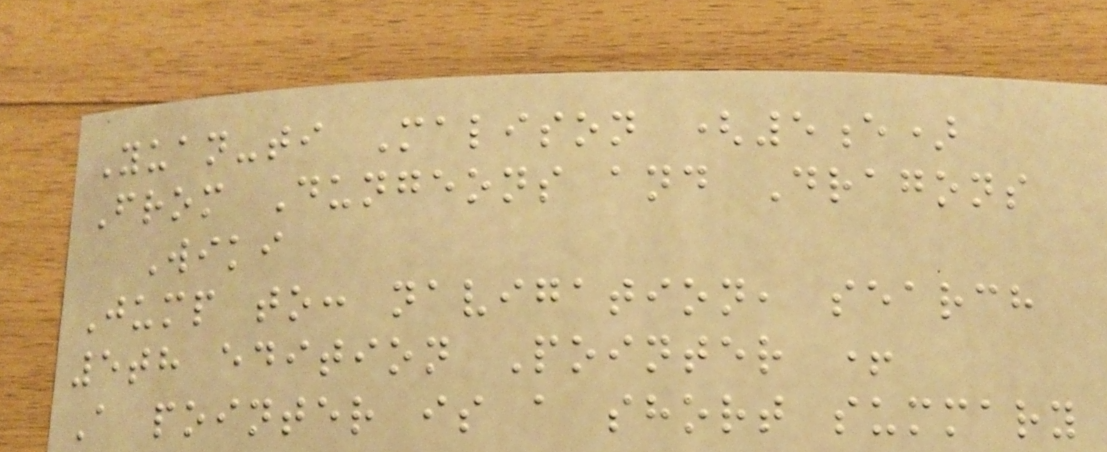Yuan-ti Malison (5e)
From Dungeons and Dragons
Wiki
Jump to: navigation, search
5th edition Pointer +
A pointer is a short summary
